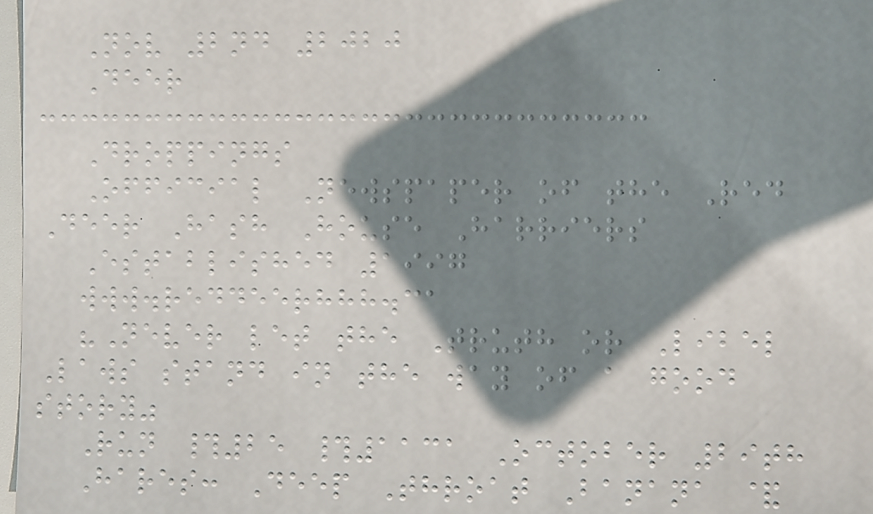Nov 2nd 2020
Deer
Droppings
Official Newspaper of the Red
Deer Hash House Harriers
Established 1997
www.reddeerhhh.ca
"Never let the Truth or Libel
Laws stand in the way of a good
story"
Run #25 #1131 October 29th
Hares: Deep Throat Banana &
